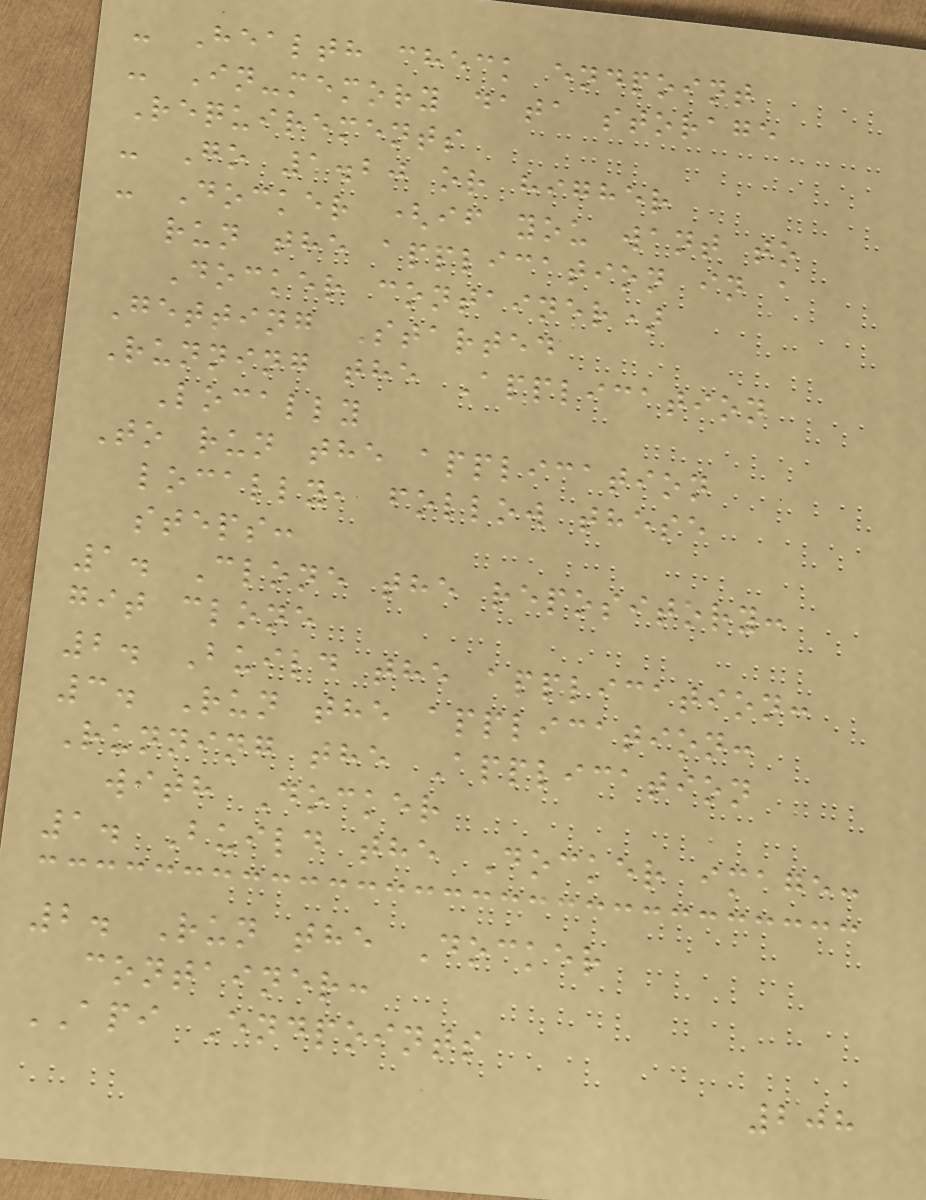- Health check endpoint
- In-memory data storage
Requirements
- Go 1.20 or higher
- Docker (if you want to
run the application in a
Docker container)
Getting Started
Running the Application
Locally
To run the application
locally, follow these
steps:
1. Clone the repository:
git clone
2. Build the application:
3. Run the application:
Running the Application
with Docker
1. Build the Docker image:
2. Run the Docker
container:
API Endpoints
208
